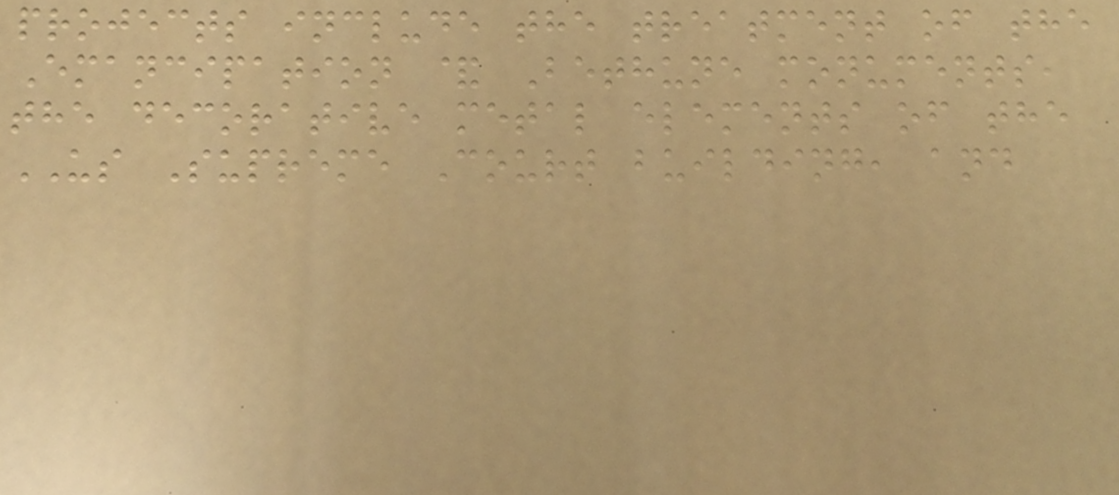projects include the treatment of the
Emancipation & Bethune monuments,
the decorative metal elements of the
US Supreme Court building, and
